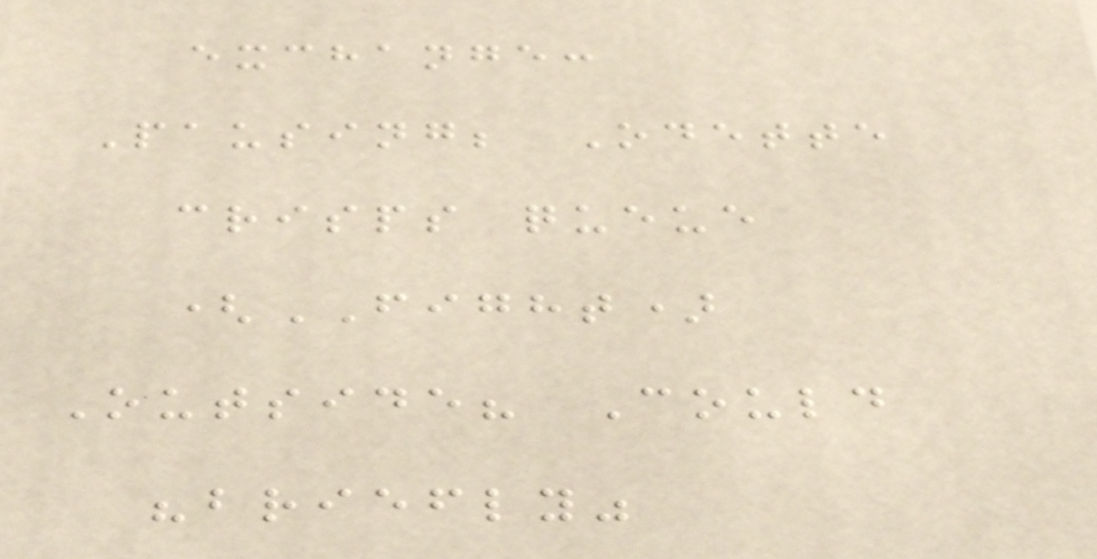exchange:
Pausing; Odette
crisps queue
(FIGHT)
Outside? Could
"briefly"
